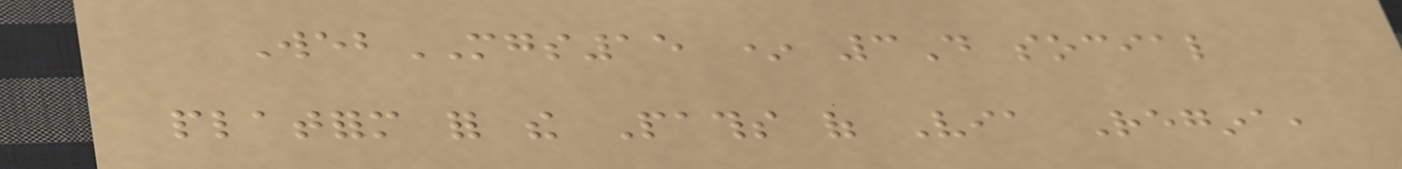WebMGS15 * 3D social
platform for the Paths of Via Regina,
